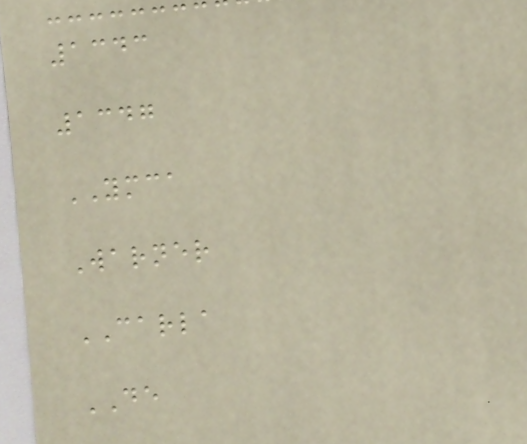1343
1347
YMCA
Warner
CARLA
DE
